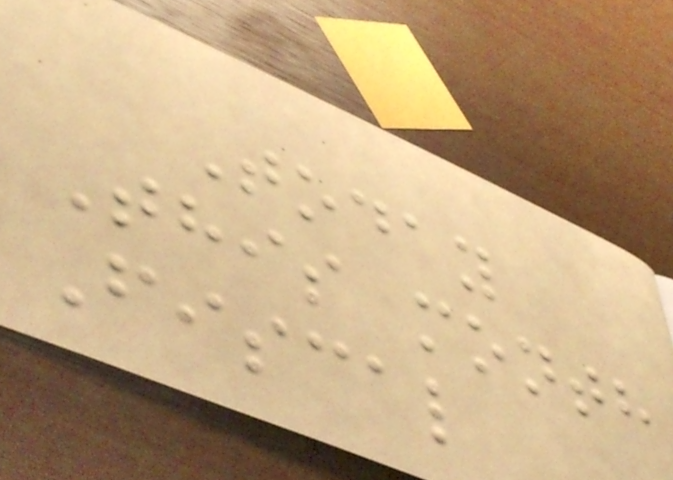Today
This month
Fiscal
